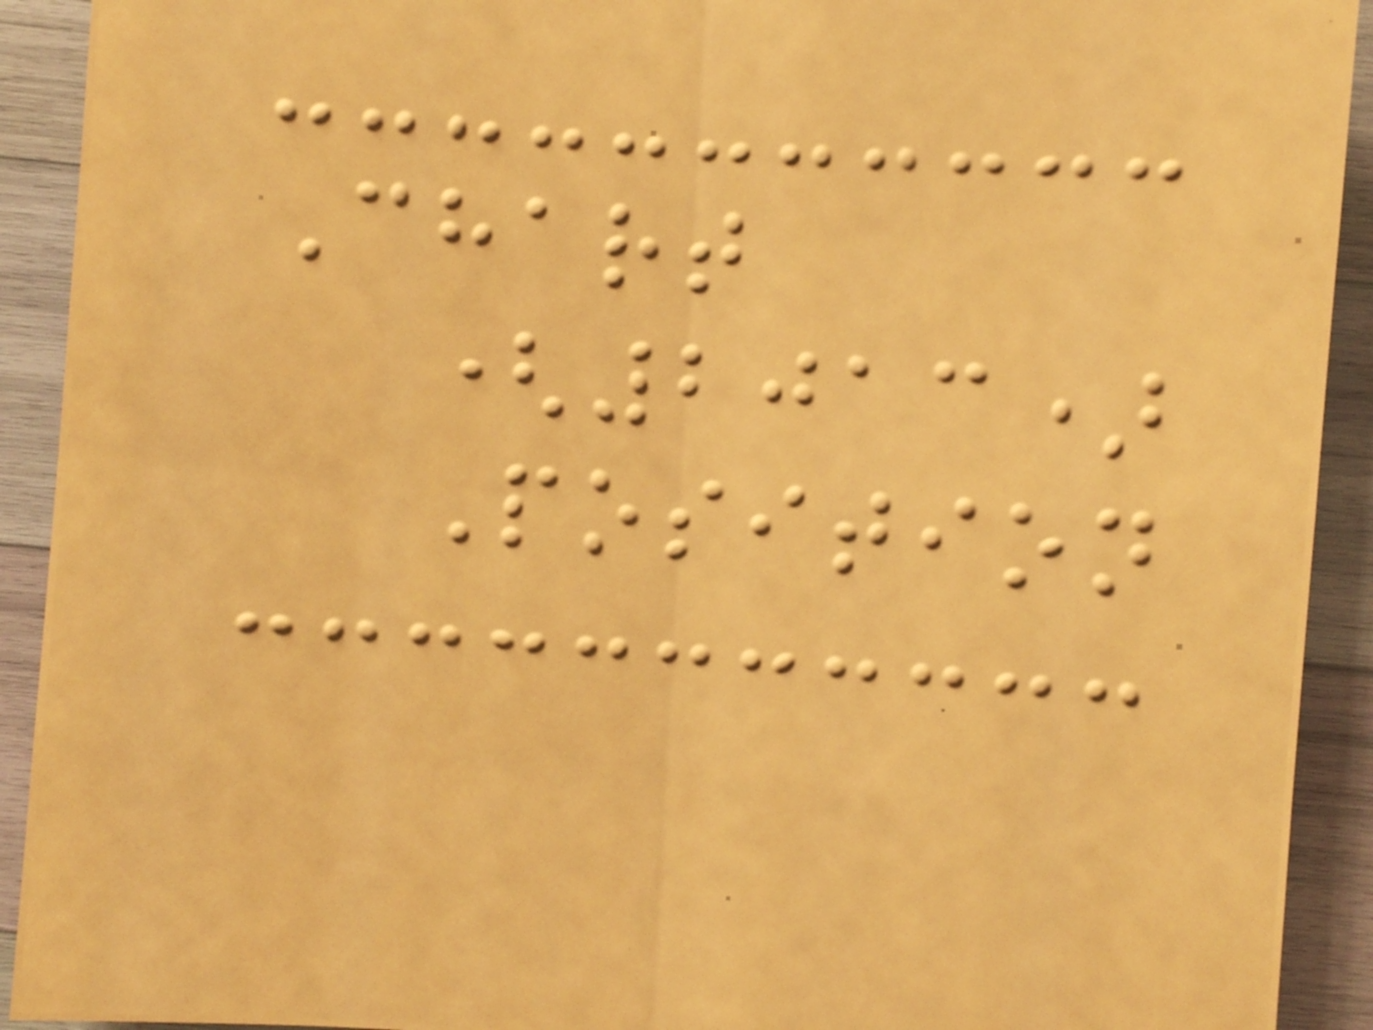Chart
(2013)
Position
